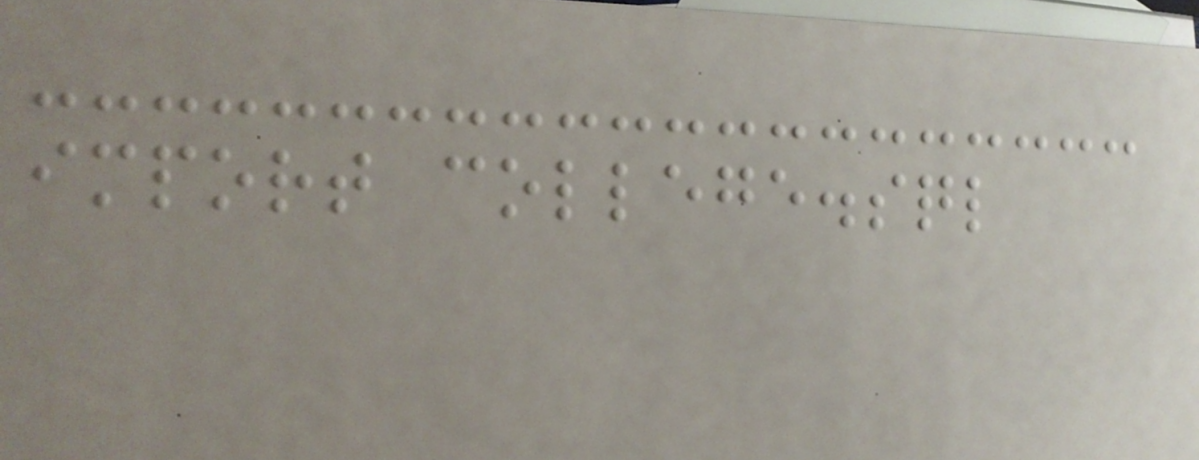import college.sql
